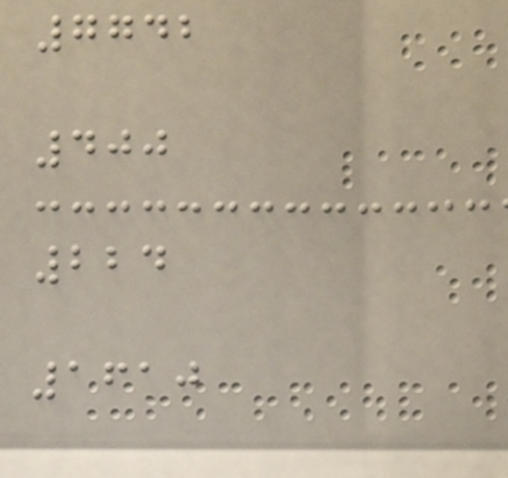7742
400
224
1610
